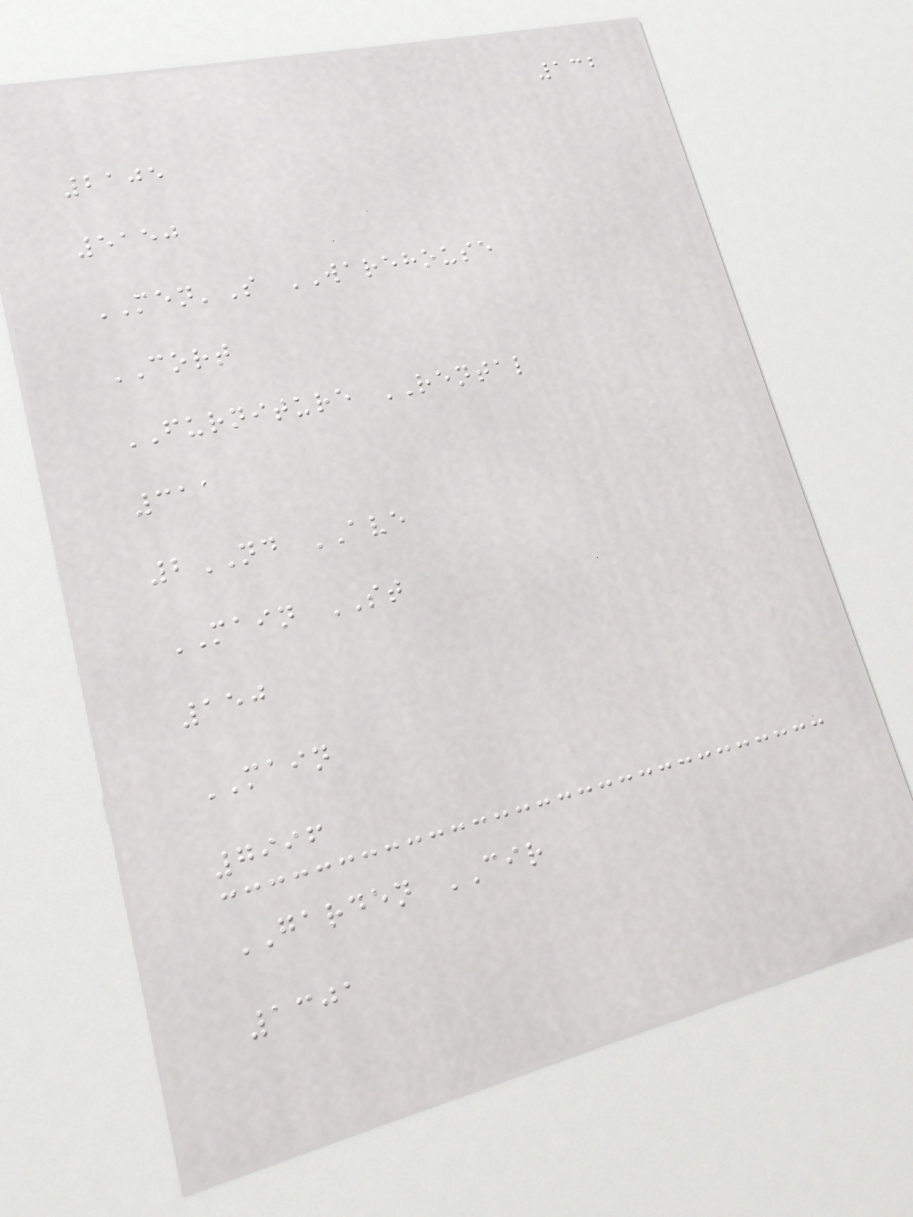132
2105
5150
MEN'S WAREHOUSE
CORT
FURNITURE RENTAL
311
2ND AVE
MAIN ST
150
MAIN
7996
GARDEN CIR
1301
